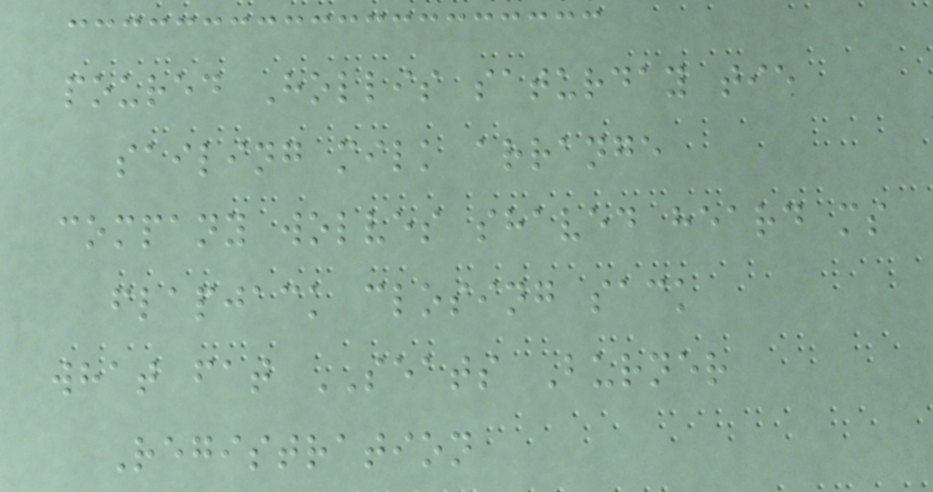poured Hollis saturday tie
sailing milk arrange
company wolves shaved heard ms
flapjack closing sack
what fat SEATS Burner
Registration
